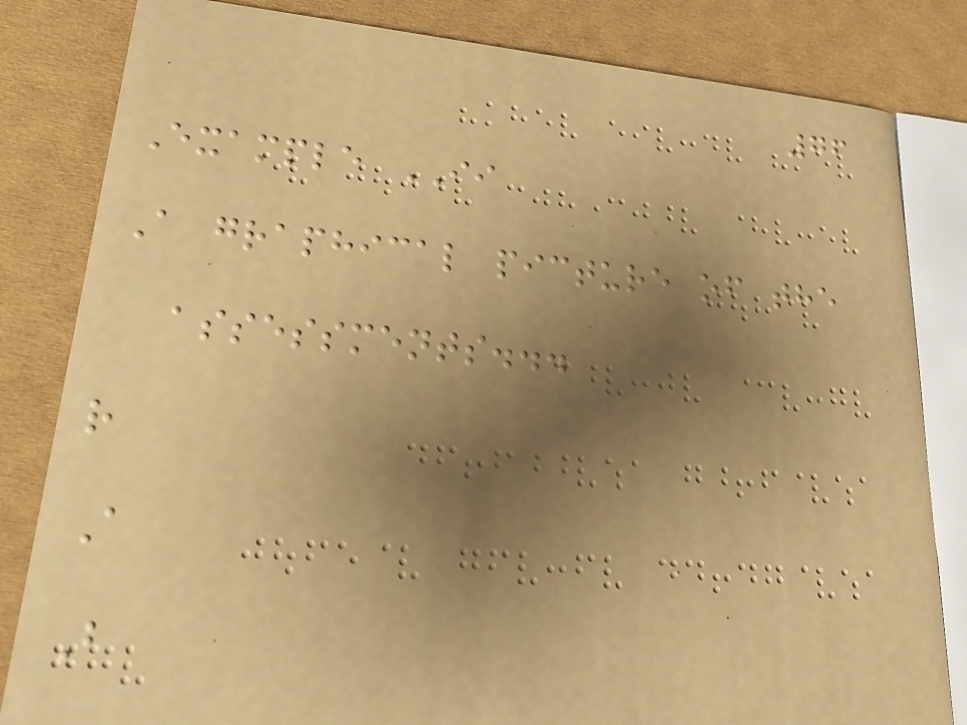76
Example II
A graphical picture of the
assessments...
r
A
B
